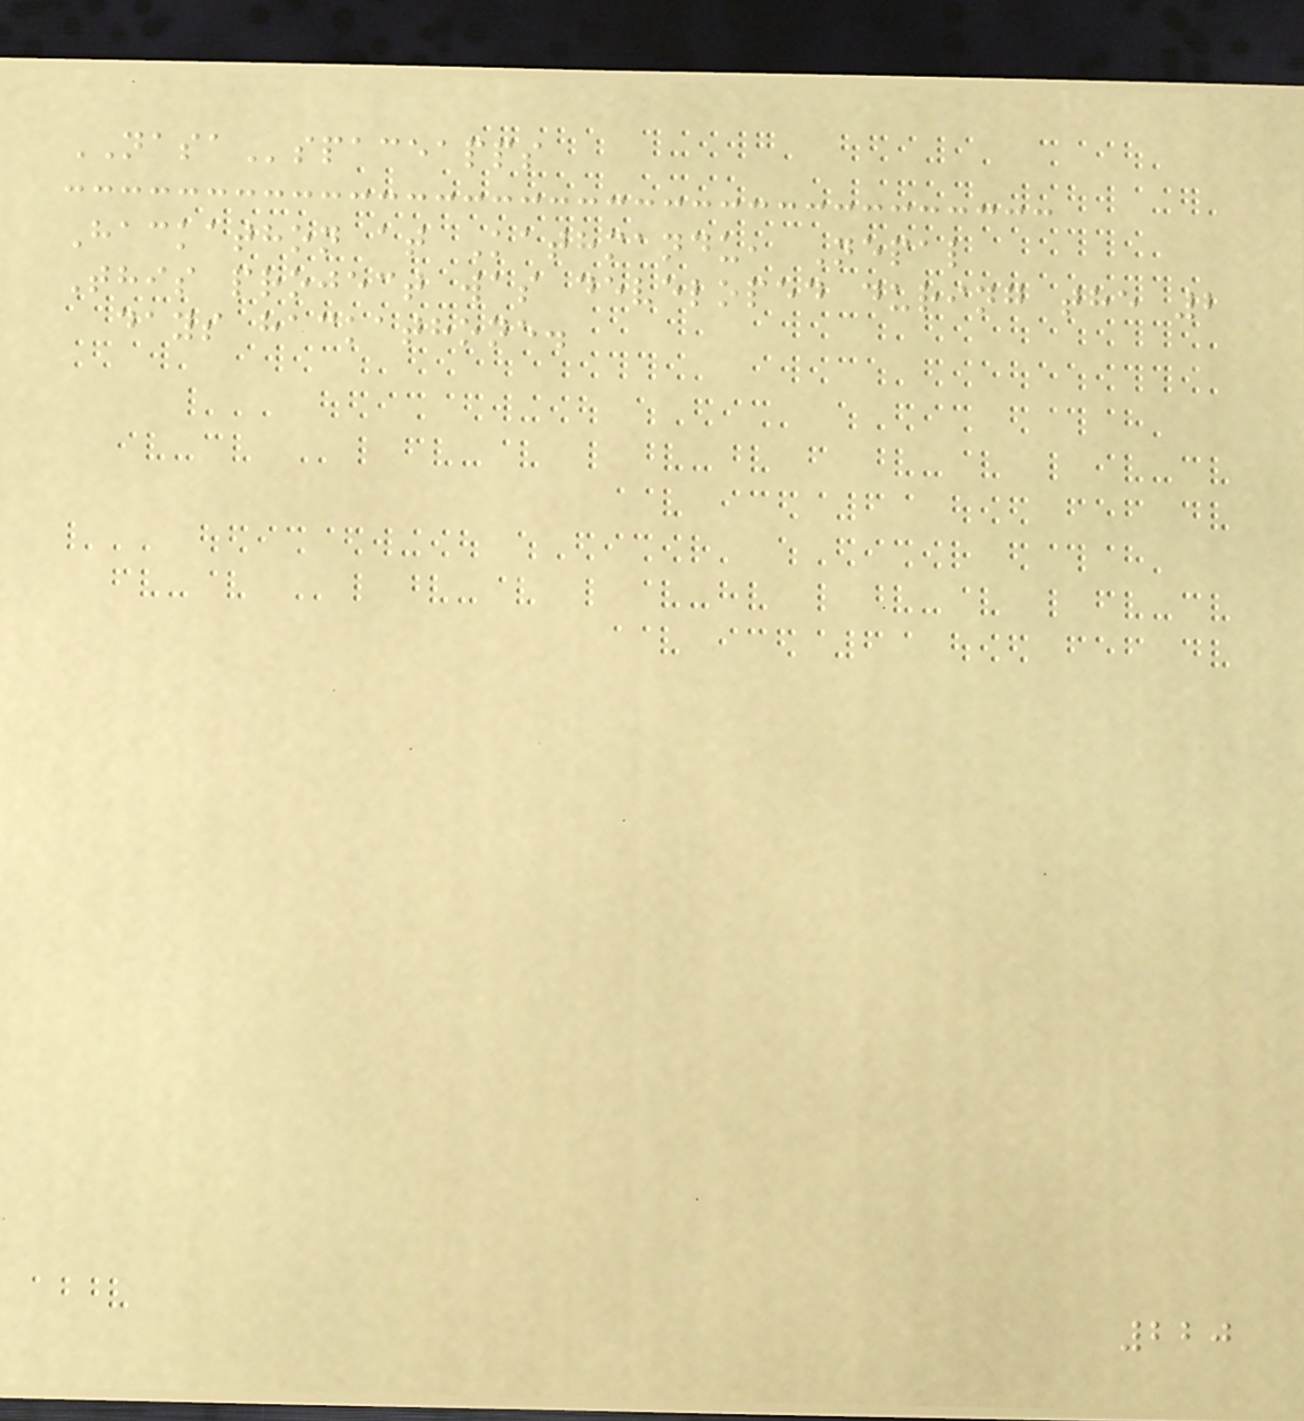NASAspaceapps
Hackathon at Kathmandu, Nepal
This project was developed during the 2
days hackathone.
220
